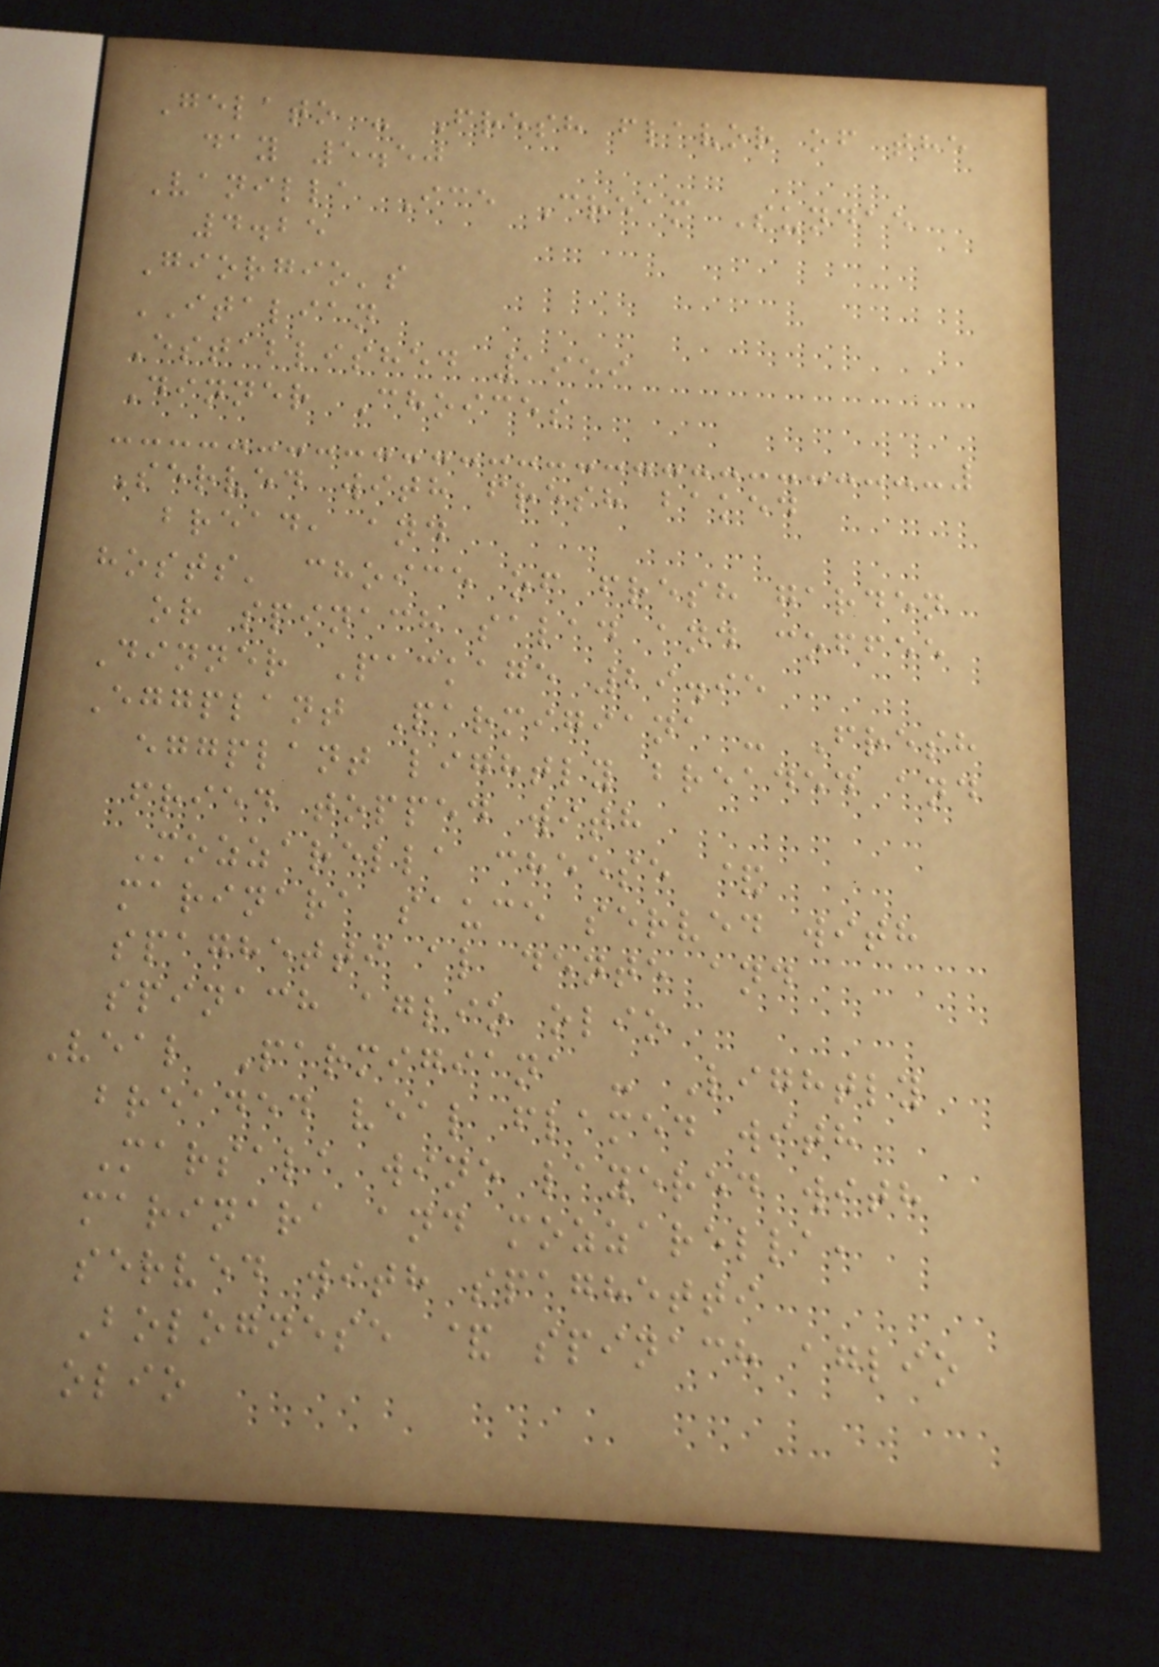Gelato - Fresh flavor of the
day 5.50
Vanilla Ice Cream Sundae
4.25
Giorgio's
ITALIAN
Established 1959
Dinner Choices
Served with fresh baked
bread, and
hosts' choice of fresh garden
or spinach salad and coffee
Dinner Package 29.95
Eggplant Parmigiana - Fresh
eggplant lightly breaded and
fried topped with
Mozzarella cheese &
marinara sauce served with
spaghetti al dente and
spinach aglio olio
Veal Parmigiana - Lightly
breaded veal flamed with
Marsala wine layered with
marinara and mozzarella,
served with spaghetti
Bolognese & spinach aglio
olio
